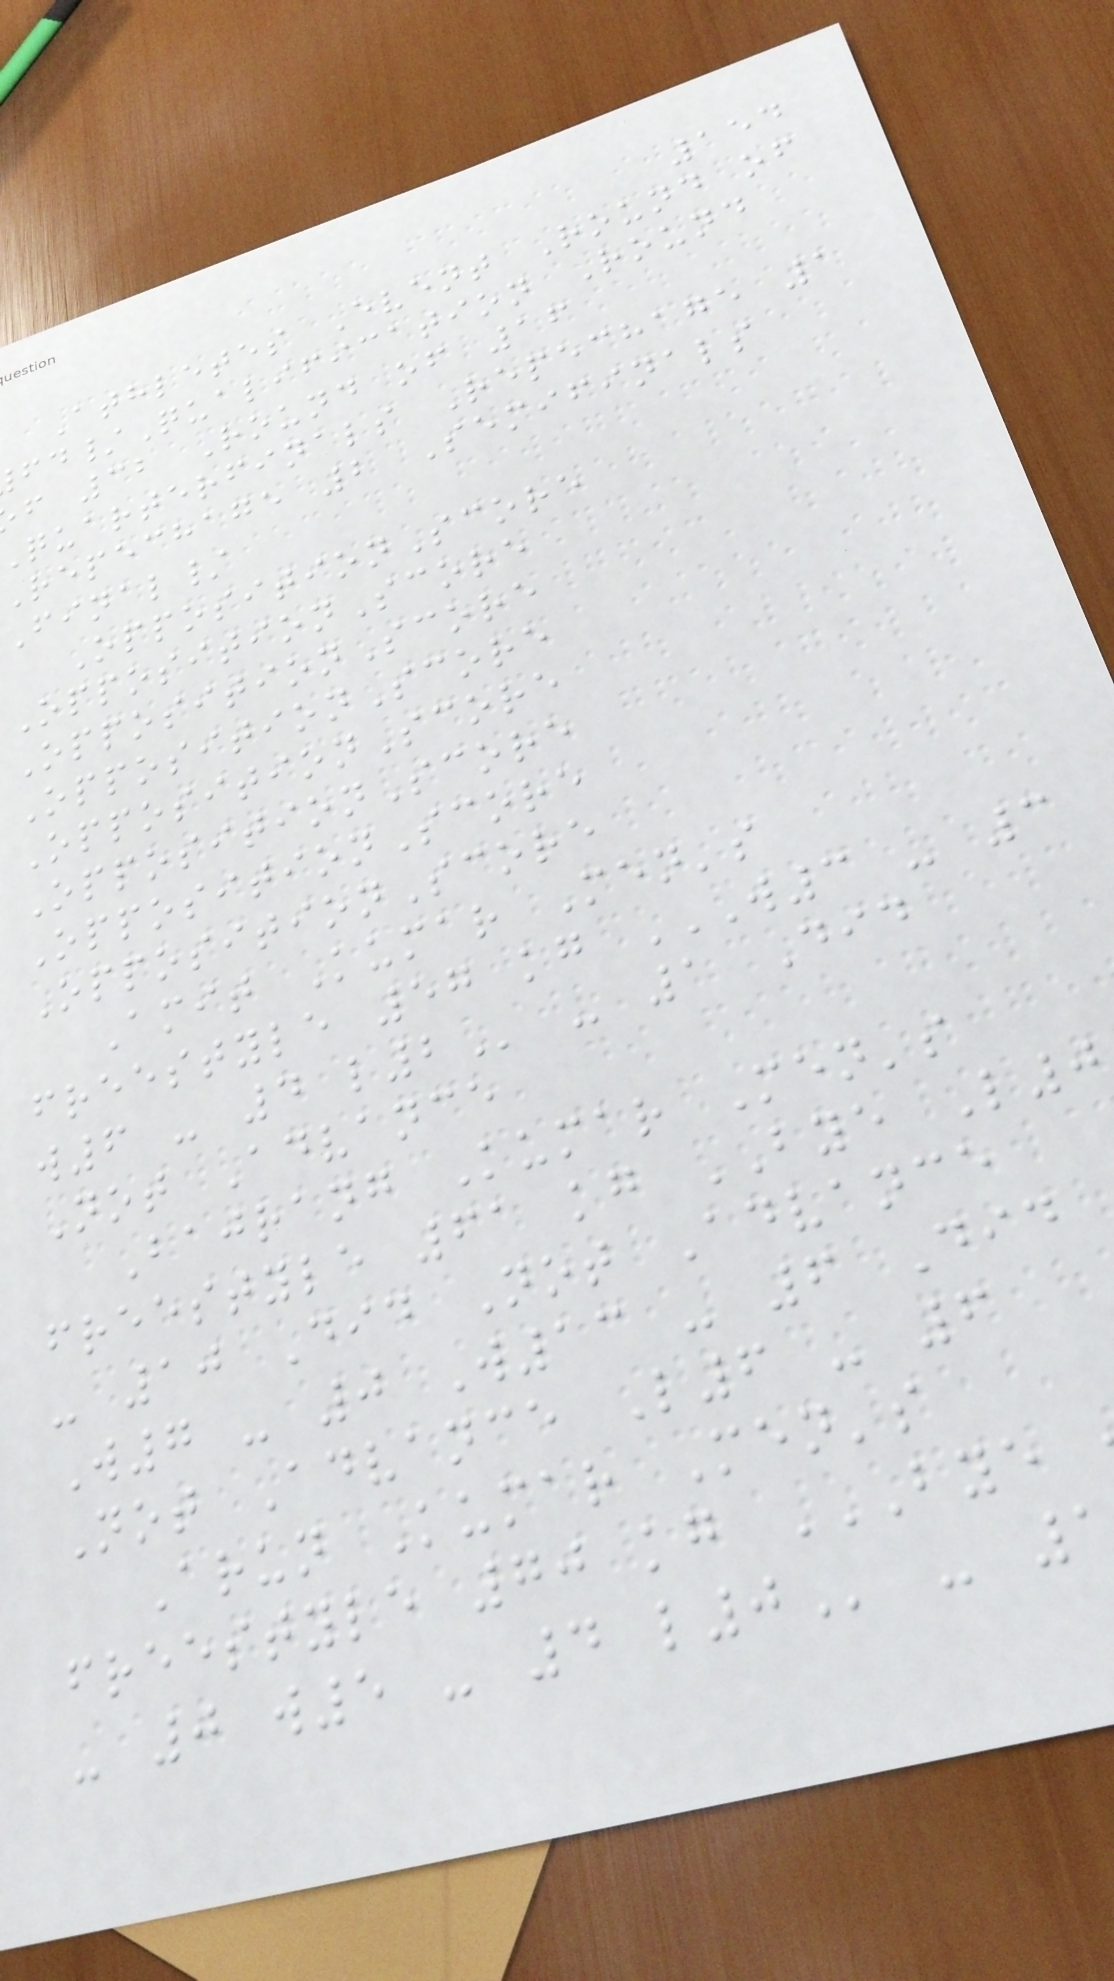154
Athletes Event Round of
/Qualification Round
f 32 Round of 16
quarterfinals Repechage 1
Repechage 2 Semifinals
Final/
OppositionScore
OppositionScore
OppositionScore
OppositionScore
OppositionScore
OppositionScore
OppositionScore
OppositionScore
Amit Kumar Men's
freestyle 57 kg W3 - 3
w6 - 4
Not Advance
Bajrang Kumar Men's
freestyle 61 kg BYE L0
- 10 Did Not Advance
W7 - 0 W13 - 6 Did
Not Advance L6 - 6
Arun Kumar Men's
- 0 w5 - 4
